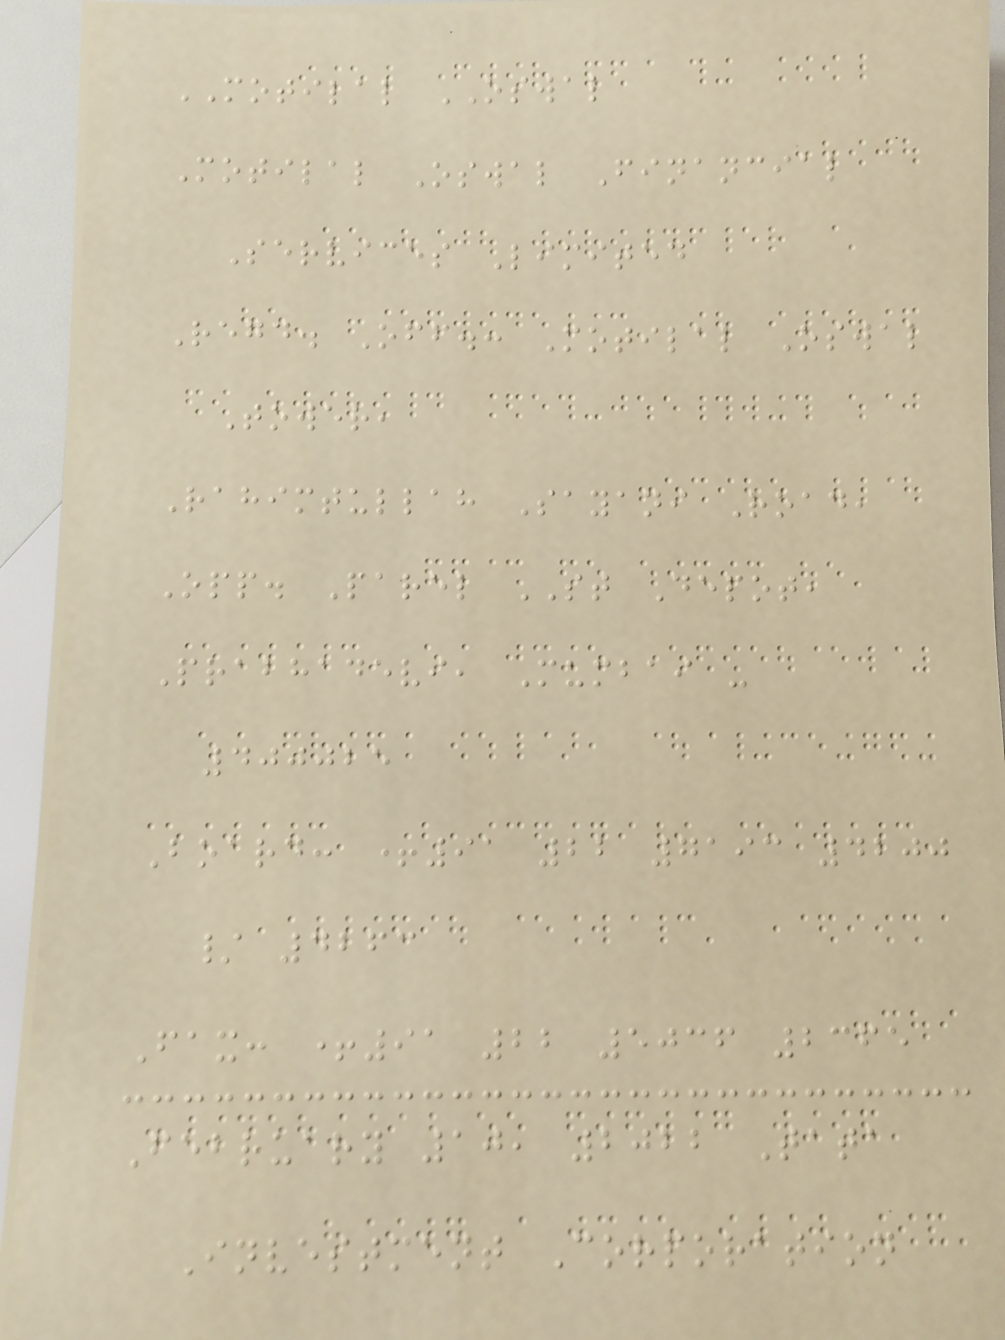MOTILAL OSWAL
Motilal Oswal Financial
Services Limited
Regd. Off.: Motilal Oswal
Tower,
Rahimtullah Sayani Road,
Opp. Parel ST Depot,
Prabhadevi, Mumbai -
400025
Board: +91 22 7193 4200
/ 4263
Fax: +91 22 5036 2365
February 10, 2022 Tata
Investment Corporation
